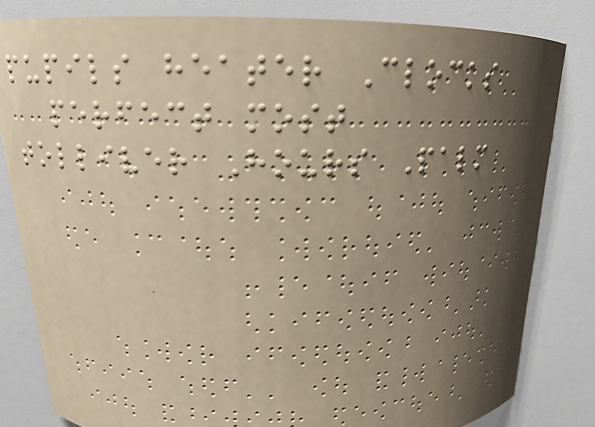pupils heater Clocks
perfect most
tolliver Hours Palm
